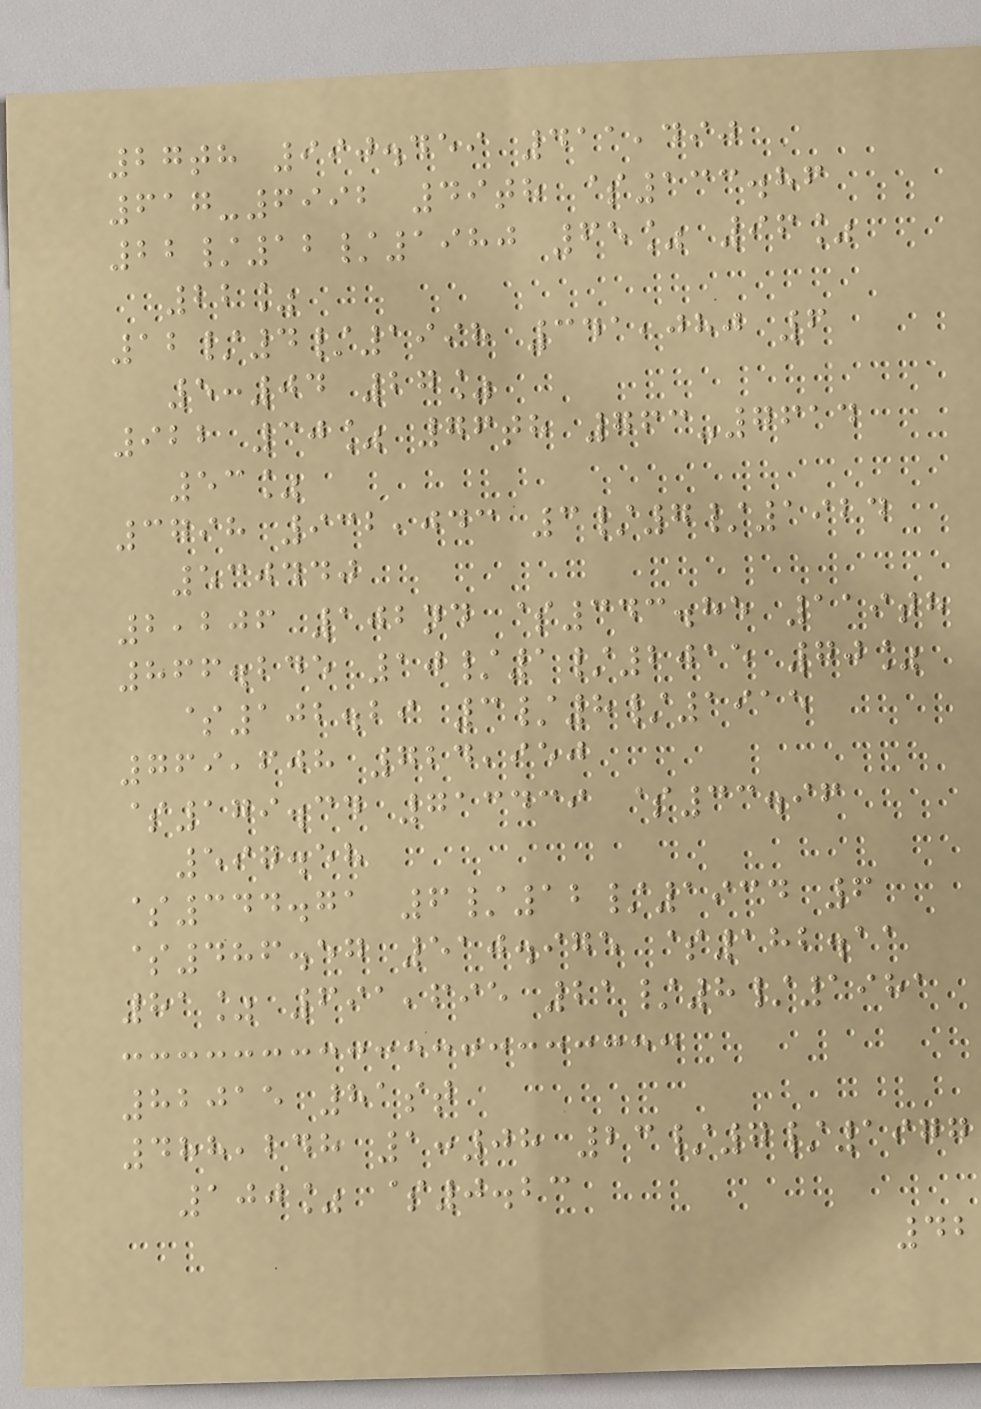27th 990.459 411,490
617-6992 49th $133.86
22/12/1980 65% 96%
22%
12/4/1998 341,080 6
5:04 27%
922 30% 76th 763-7614
53%
3798 932,043 3/7/1924
530440
2,206 102nd $343.85 119th
866.245 10/1/2015 70%
$102.29 3/8/1915
769,608 724,950
$179.34 713439 $33.96
597.58
$344.71 6/12/1934 6
$486.57 510.975 $182.11
81% 691,695 21/8/1981
82015 81st
488,248 1:08 23/7/1977
100% $0.23
42
